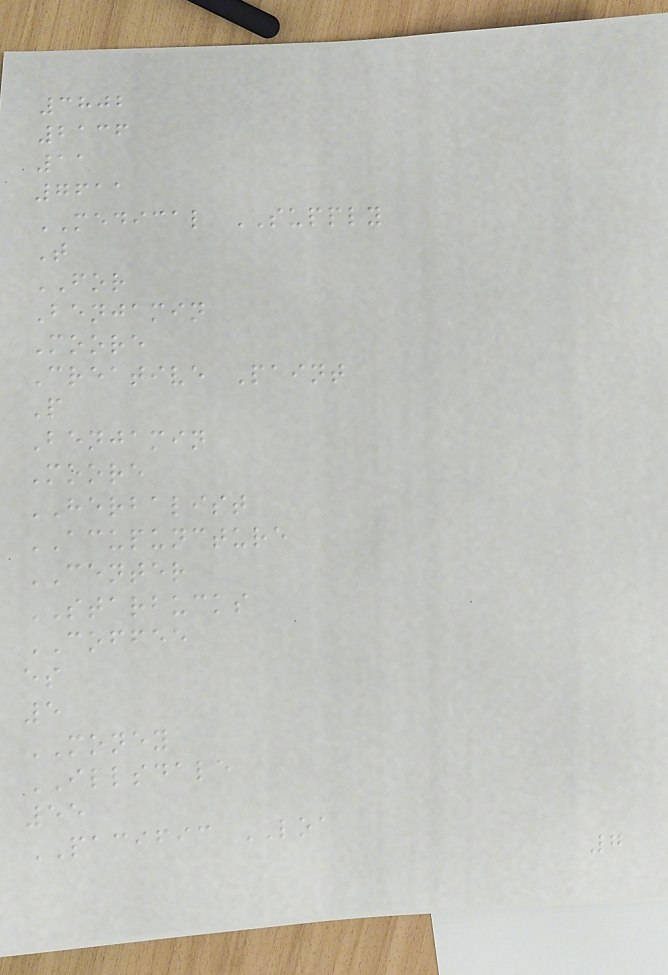3802
2136
11
7611
MEDICAL SUPPLY
T
FOR
Benjamin
Moore
Creative Paint
P
Benjamin
Moore
HERBALIST
ACUPUNCTURE
CENTER
STARBUCKS
COFFEE
es
5
MONEY
ILLSDALE
55
PACIFIC LOA
7
